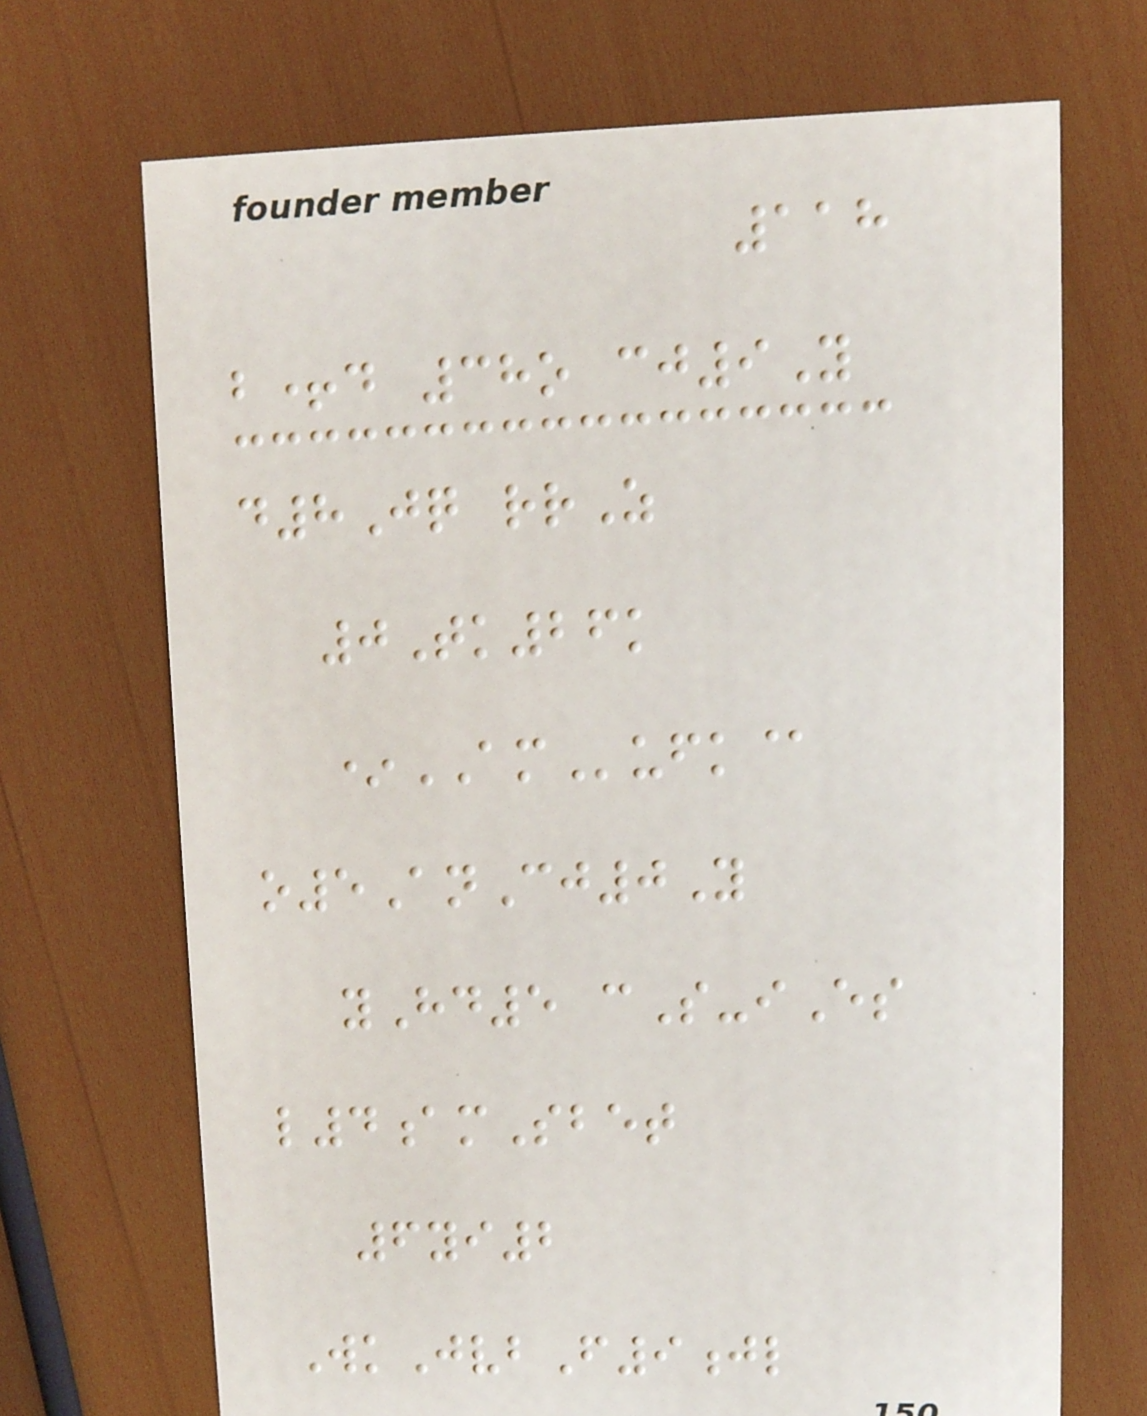118
b+d 38o cj9Y
d8Jq rrZ
0Tk26k
*AMufk@
o5AnCj0Y
yHd5 cS-iEs
l4amSbet
6yi2
WkJvbF9jl
